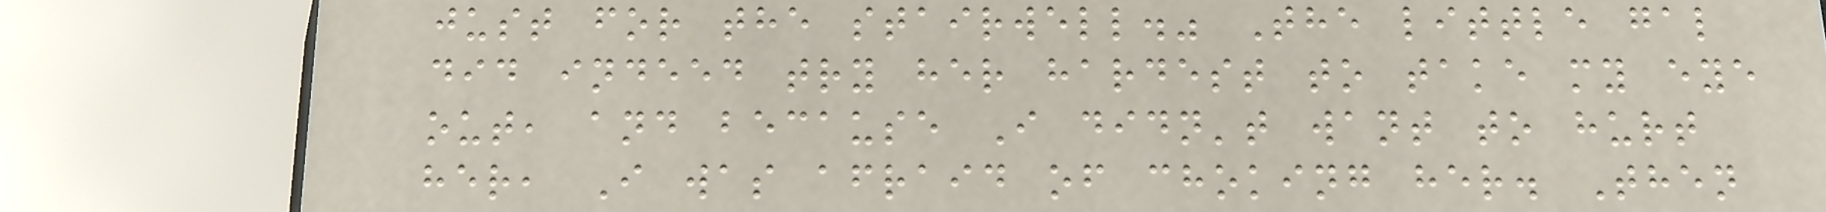just for the stairwell." The little gal
did indeed try her hardest to take my eye
out, and because I didn't want to hurt
her, I was afraid of choking her. Then
